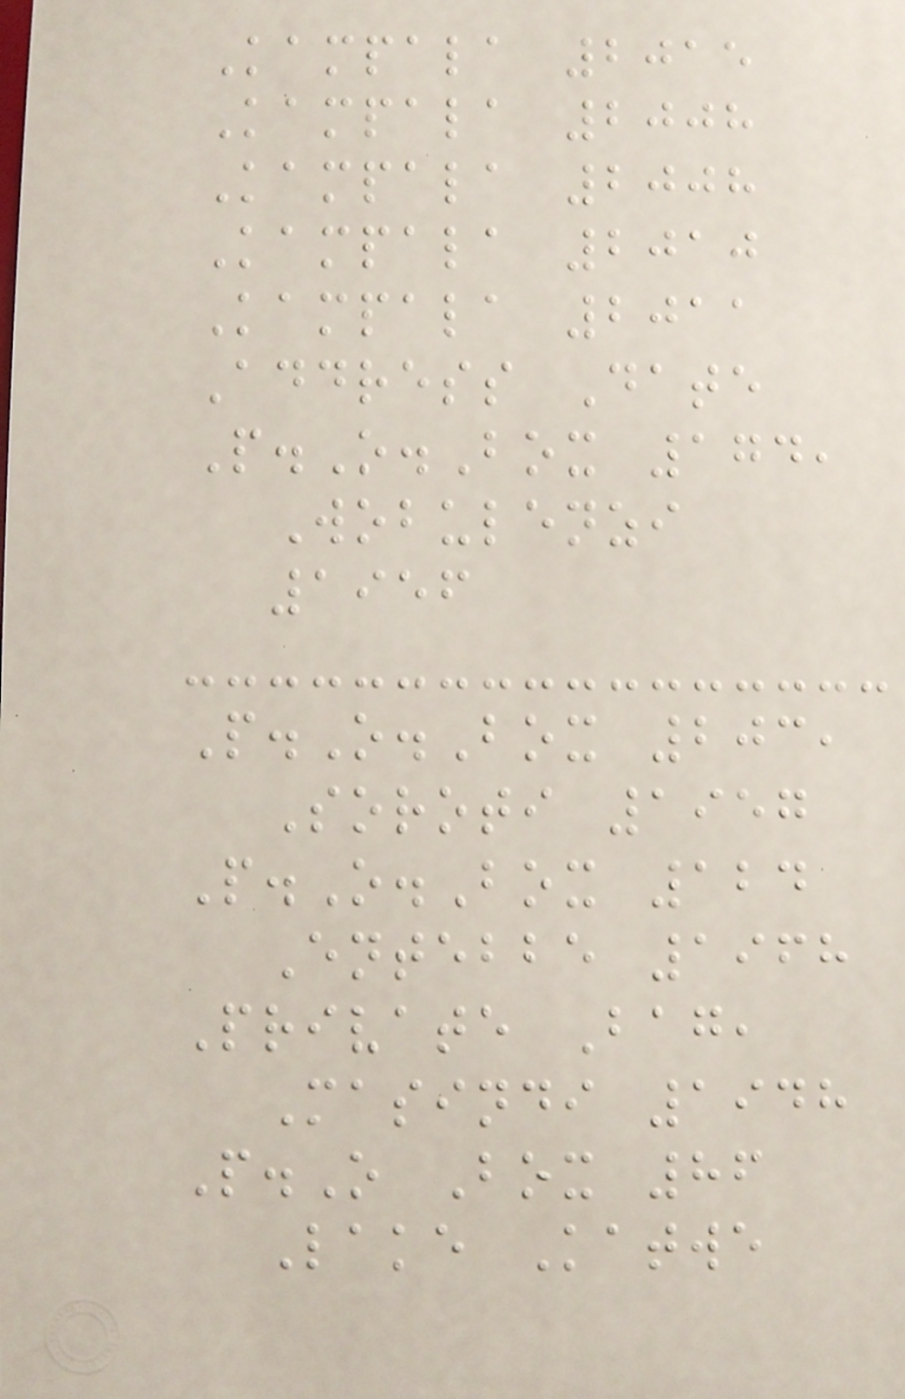Kampala 2015
Kampala 2008
Kampala 2008
Kampala 2010
Kampala 2011
Address Date
P.O.Box 174,
Wobulenzi
1956
P.O.Box 203,
Soroti 1957
P.O.Box 124
Entebbe 1968
Private Bag,
Masindi 1948
P.O Box 86
Lake Katwe
